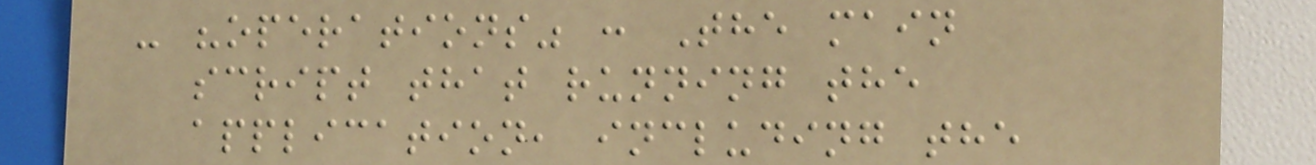- "operations" : The main
script that running the
application, including the
